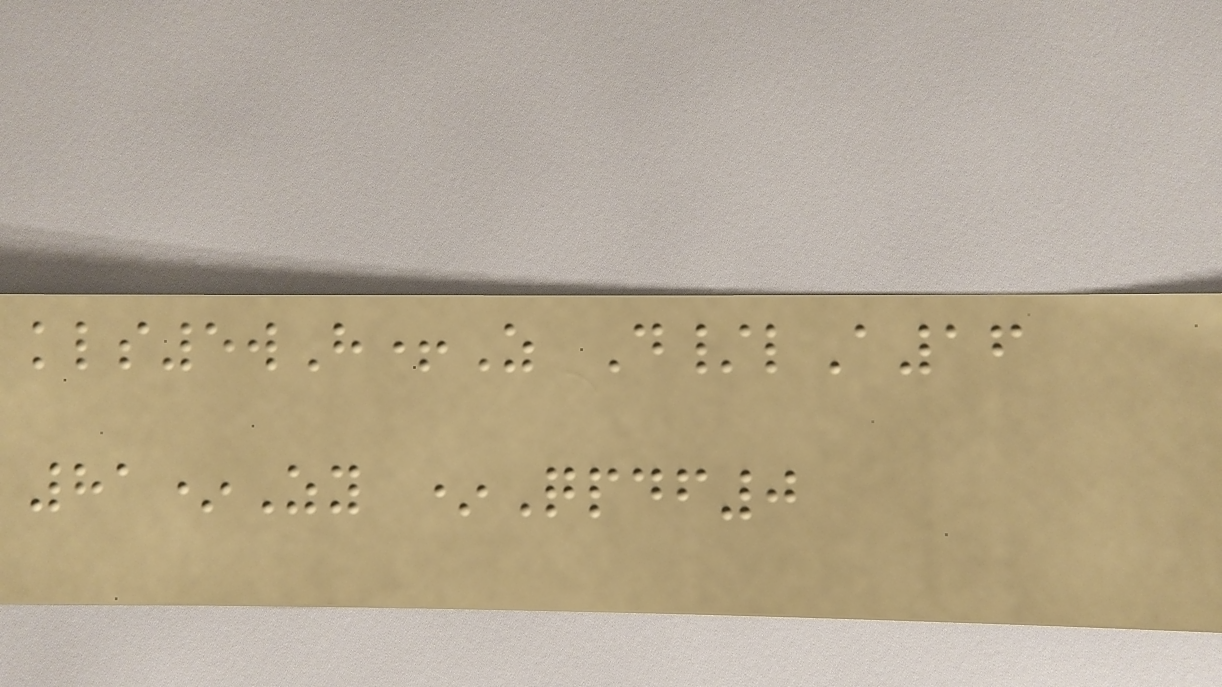kls5wH+Z D/lA16
81*Zy *Qpdf0
